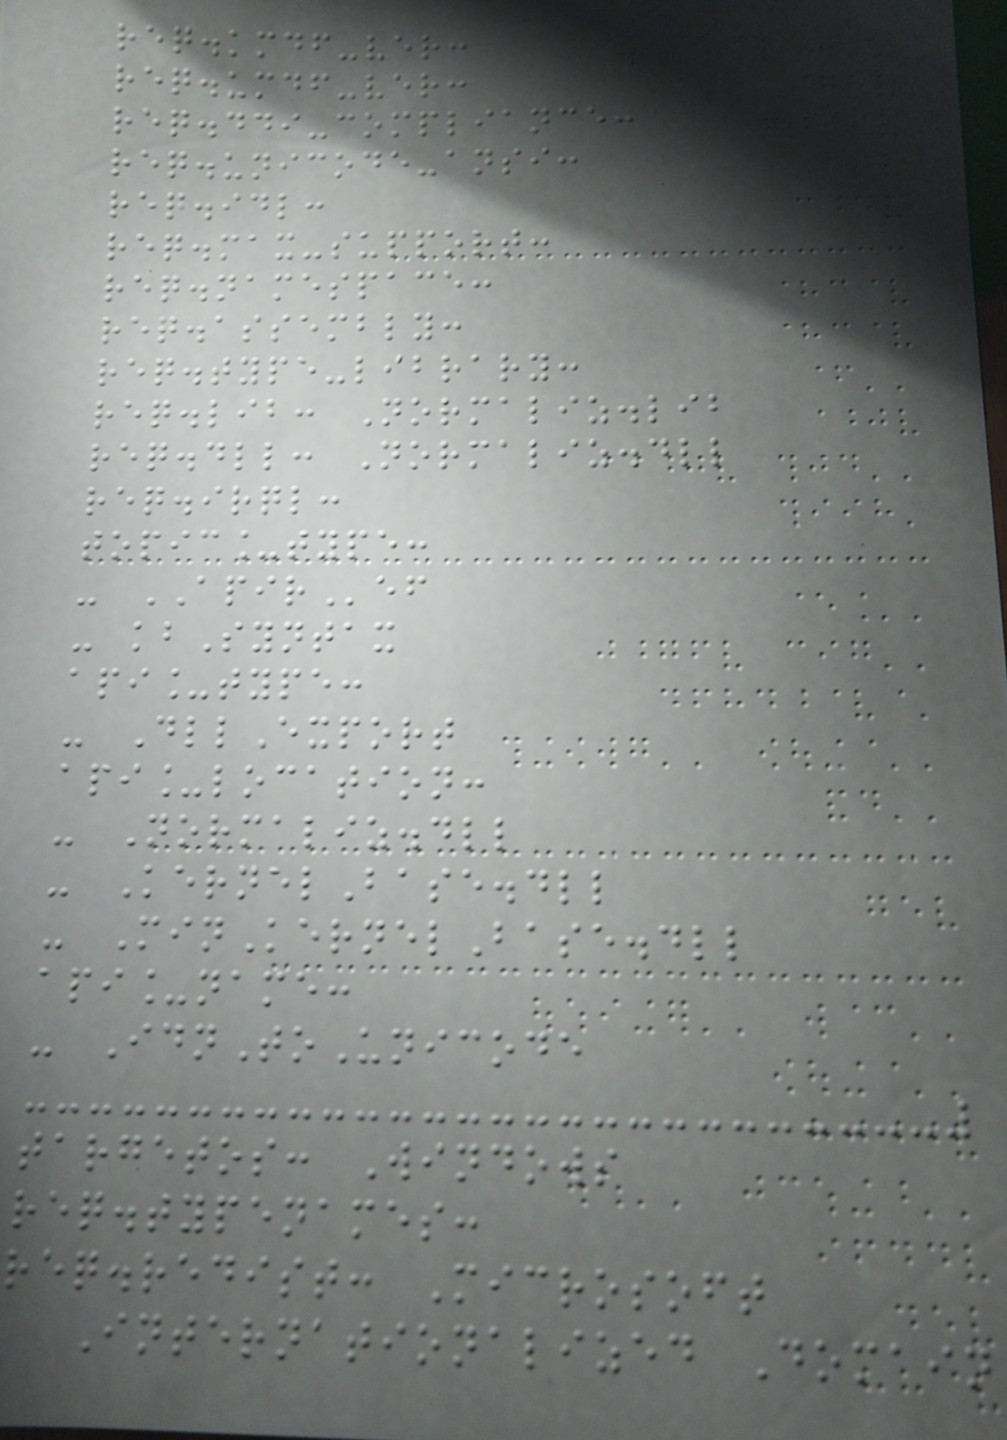req.kmdf-ver:
req.umdf-ver:
req.ddi-compliance:
req.unicode-ansi:
req.idl:
req.max-support:
req.namespace:
req.assembly:
req.type-library:
req.lib: Normaliz.lib
req.dll: Normaliz.dll
req.irql:
topic_type:
- APIRef
- kbSyntax
api_type:
- DllExport
api_location:
- Normaliz.dll
- KernelBase.dll
- MinKernelBase.dll
api_name:
- IdnToUnicode
targetos: Windows
req.typenames:
req.redist: Microsoft
Internationalized Domain
